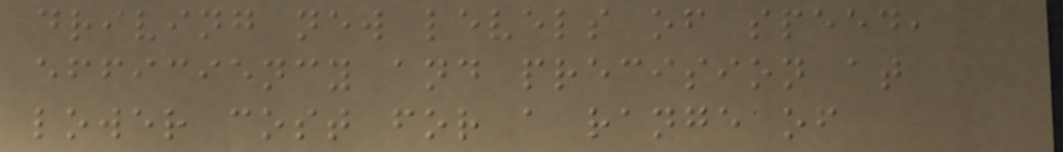driving new levels of speed,
efficiency and precision at
lower cost for a range of
